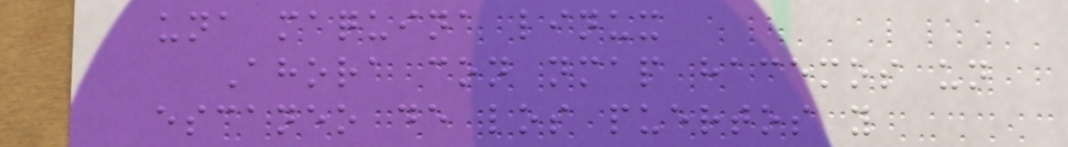una maquina linux
Ahora con nmap hacemos un
escaneo de los puertos y
